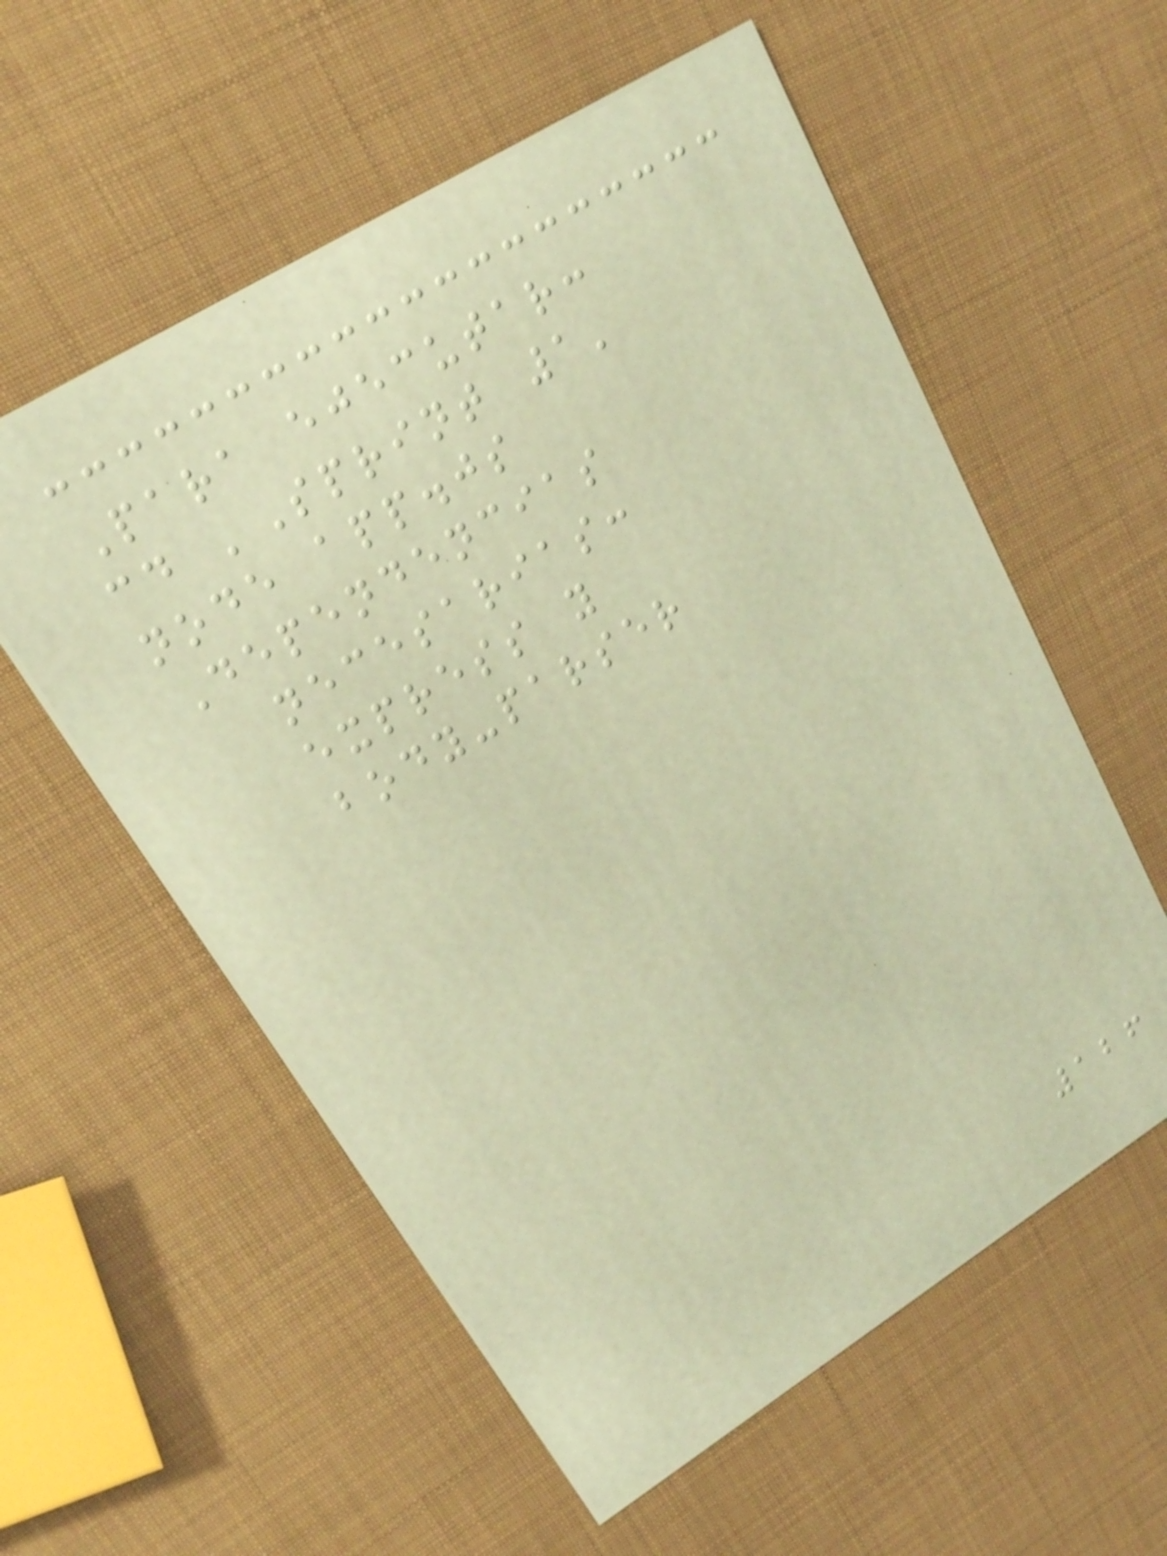Para ejecutar:
cd 'Sprint 1'
node app.js
Dependencias
necesarias:
express y
body-parser
126
